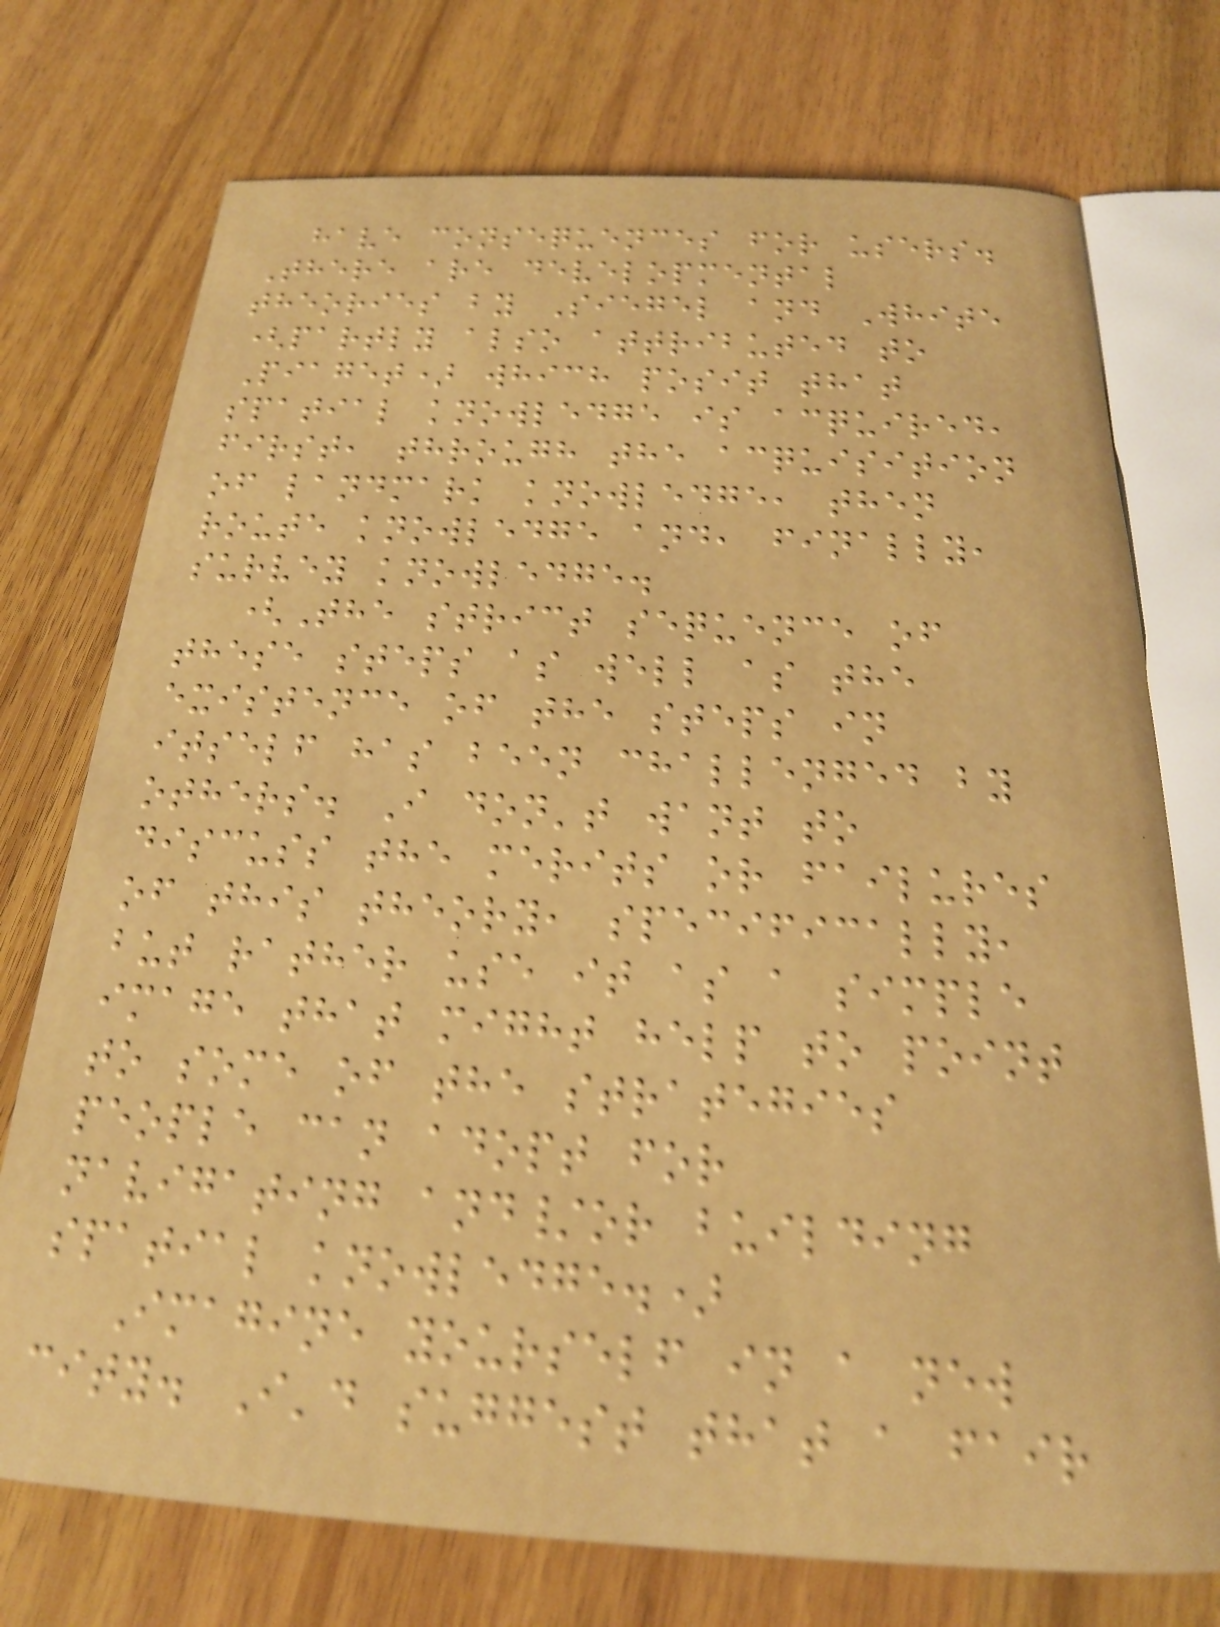have consequences for users.
There are developmental
theories by Siegel and White
(partly also attributed to
Piaget) which posit that
spatial knowledge is acquired,
first, through the acquisition
of landmark knowledge, then
route knowledge and, finally,
survey knowledge.
(The strict sequence of
these steps as well as the
existence of the steps in
itself has been challenged by
others. I don't want to
discuss the merits or failures
of this theory, specifically,
but rather use it as a simple
image that might help to point
to some of the strategies
people can adopt for
navigating and/or building
spatial knowledge.)
Imagine yourself in a new
city. I'd suggest that a fair
